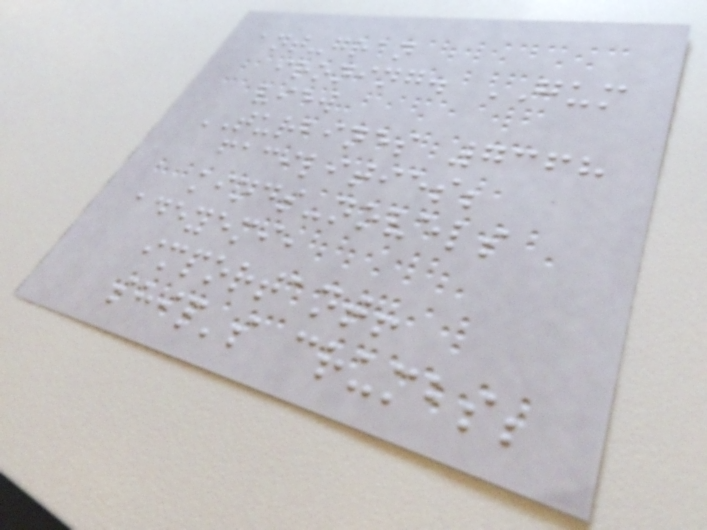ant-gran
ironing. GUM
view
TURBINES 7368
facilities;
kinds-novels
adeyemi,
important!
ship's crumbs;
